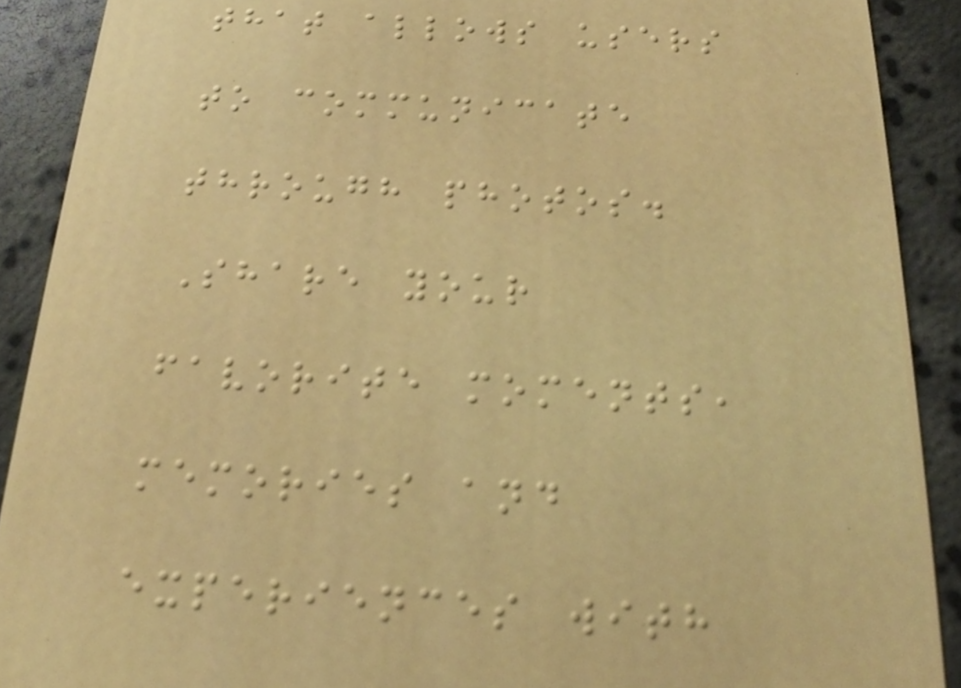that allows users
to communicate
through photos.
Share your
favorite moments,
memories and
experiences with
